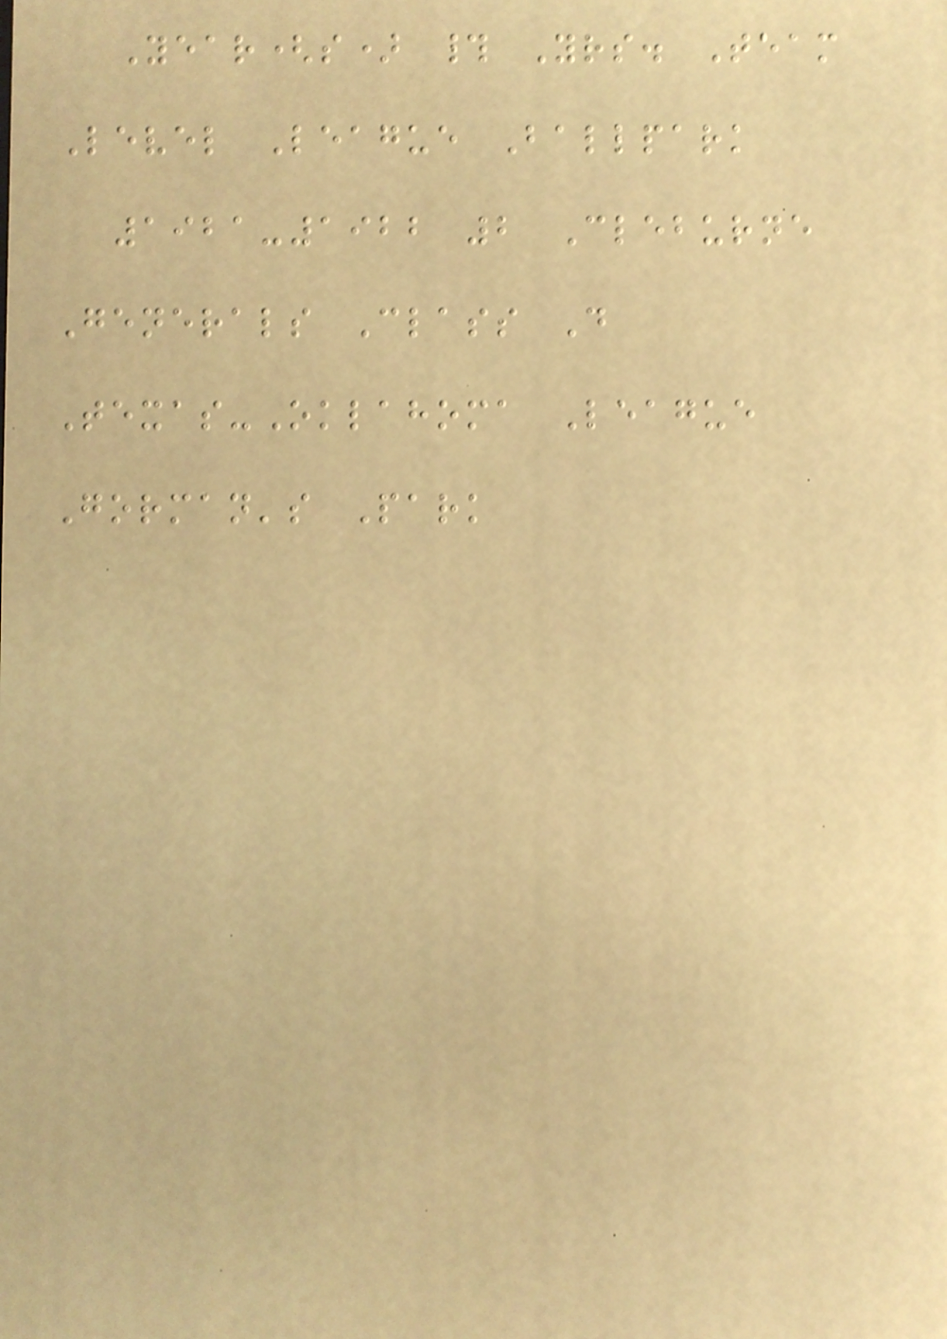Year(s) # Yrs. Team
Level League Ballpark
1921-1922 2 Cleburne
Generals Class D
Texas-Oklahoma League
Gorman's Park
